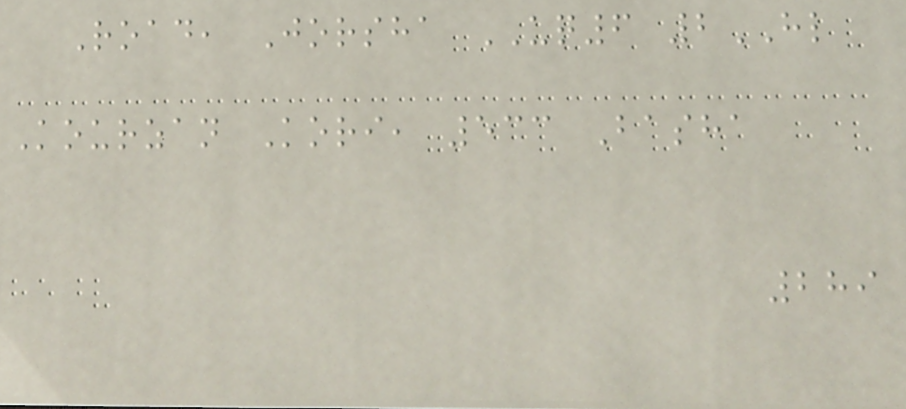Road, Jorsha UQ6 2HL
Kourzan Kori, 533 Basha
289
